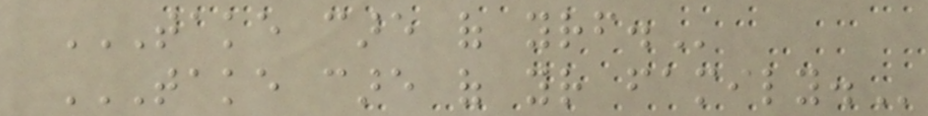TAKE CARE OF YOURSELF.
TAKE CARE OF YOUR FAMILY.
